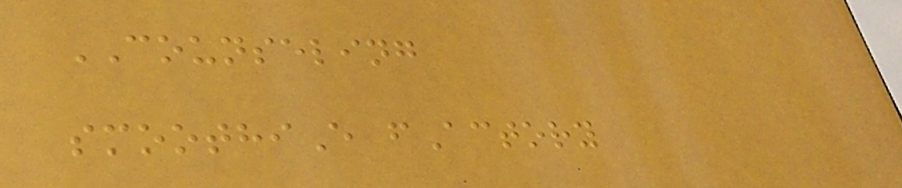COUNSELING
smoothiE fActory
